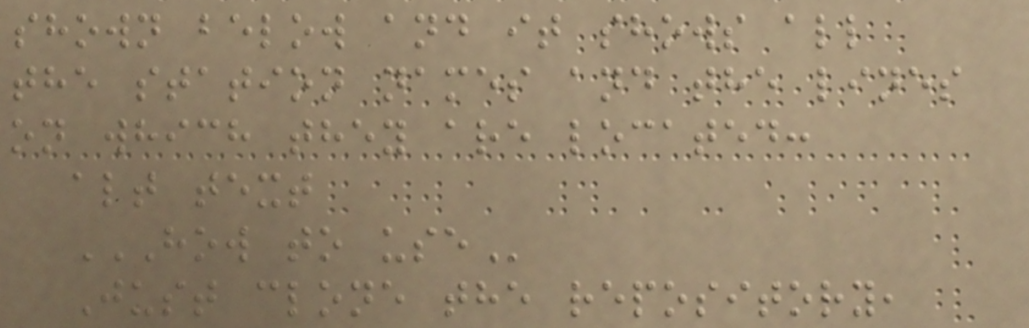shown below and it shows all
the station names and the lines
on which they are located:
alt text
HOW TO USE
Just clone the repository,
